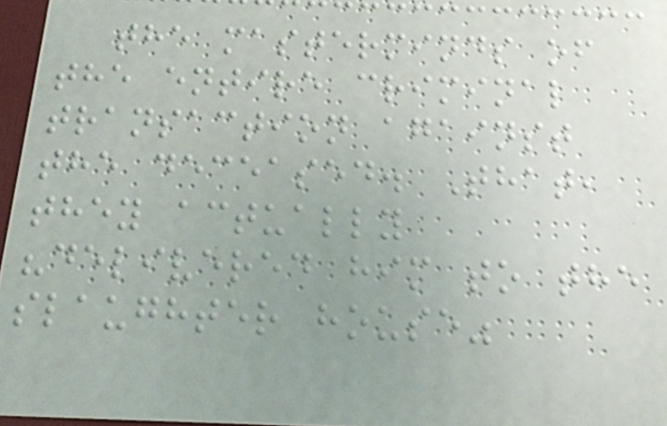the masterminds of
the entire criminal
transaction against
the deceased. That,
they actually
"delivered him to the
slaughter house"
